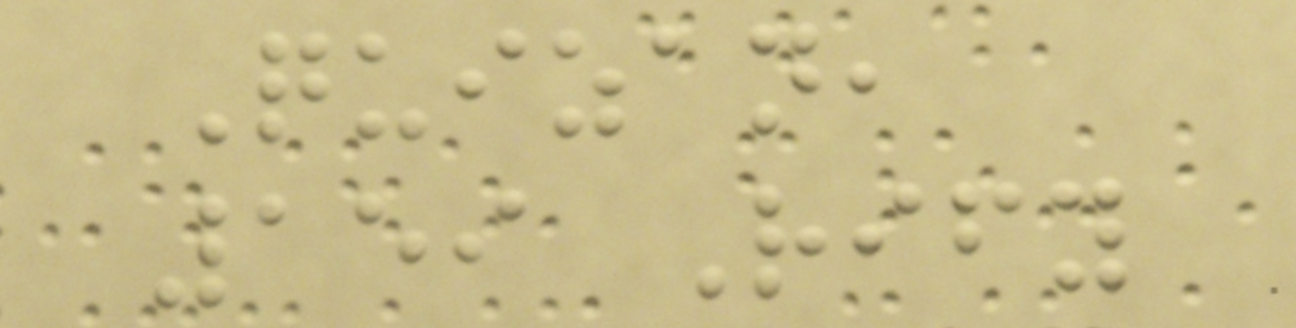Quizan,
159 Rify
